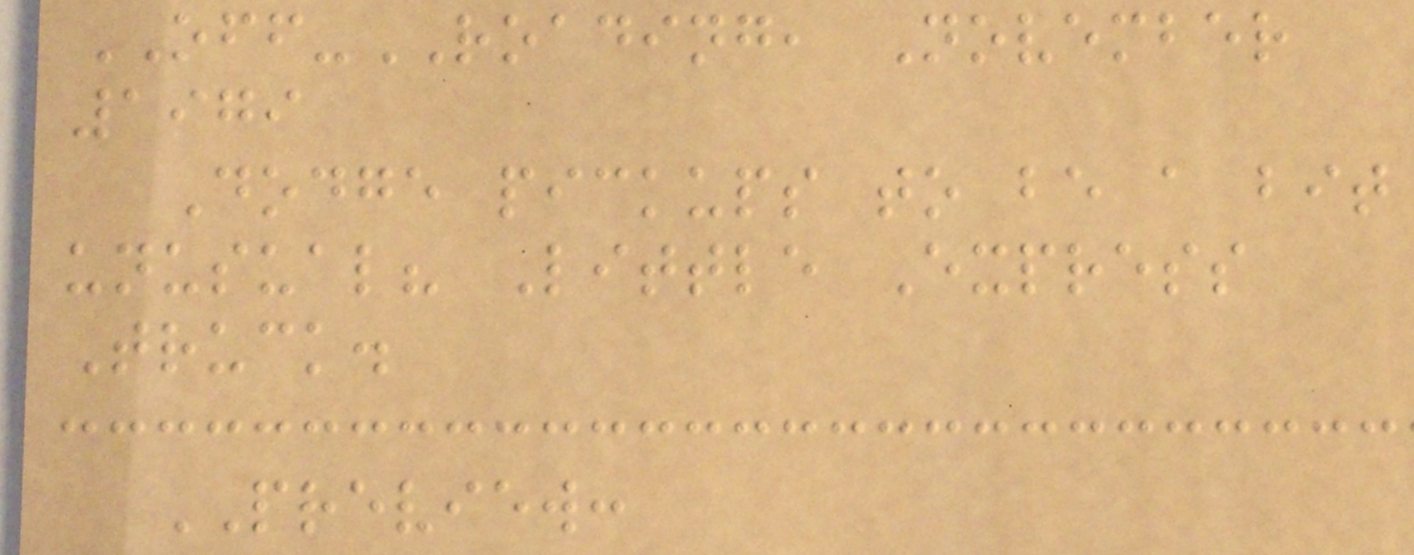OFF-ROADING, November
1979
Dodge pickups to be a bit
unusual? Little Express
Truck.
PREVIEW:
